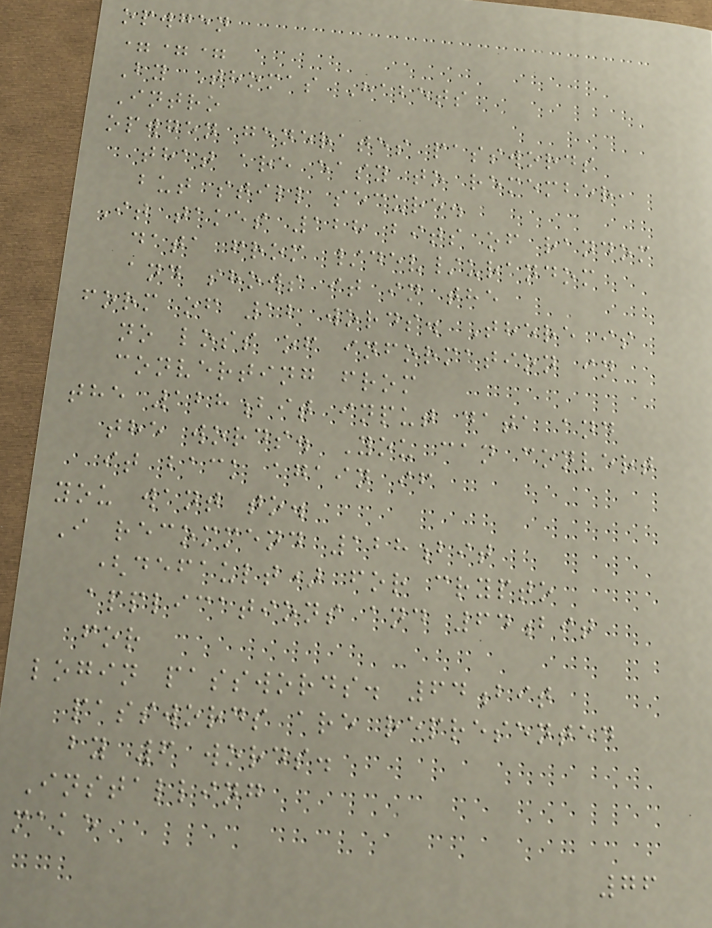opwgen
===
By Thomas Habets
Intro
opwgen generates passwords
that are easy to remember,
but still secure.
It takes 128 bits of random
data from /dev/urandom
and shows it in the
form of 12 words. There is
no loss of information in
converting from
the 128bit input data and
the words. You can convert
it back again if
you want to.
I recommend 128bit
(default) for crypto
applications and 64bit
for
login passwords. 64bit
passwords are represented
by 6 words.
Installing
make
76
